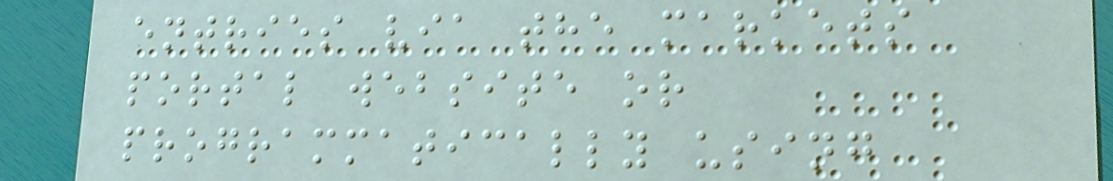entries via the markets
portal website or
programmatically using
